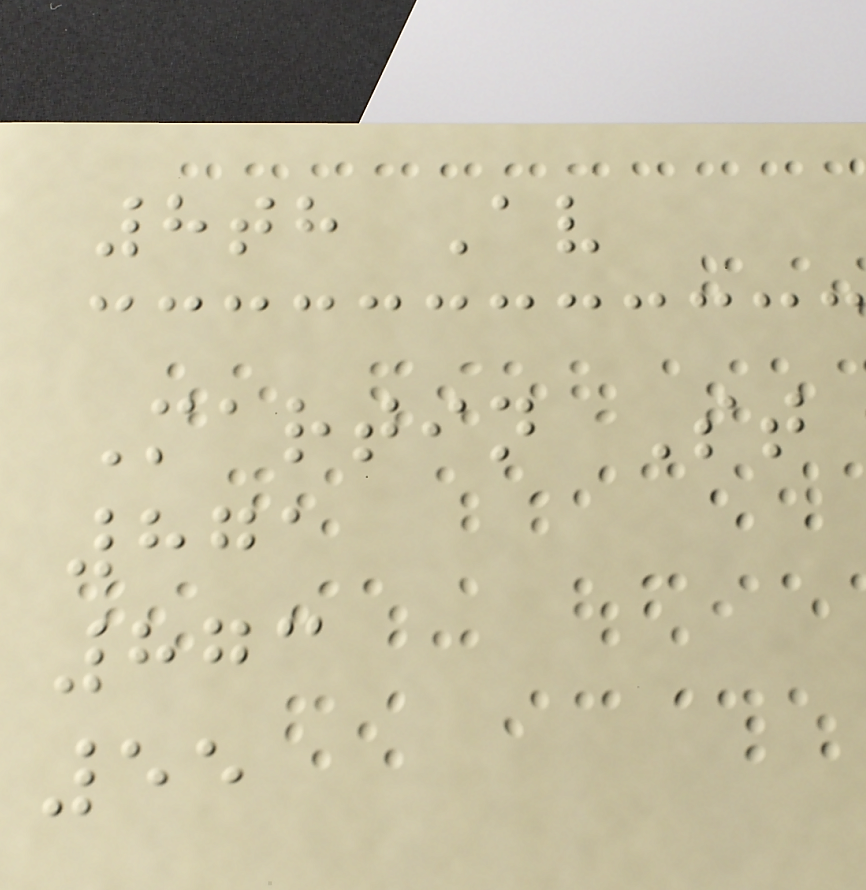8th Av
Martin St
871
873
55
